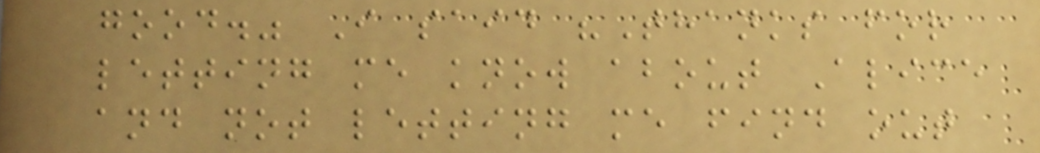good." I said "Thanks for
letting me know about Alice
and not letting me find out
